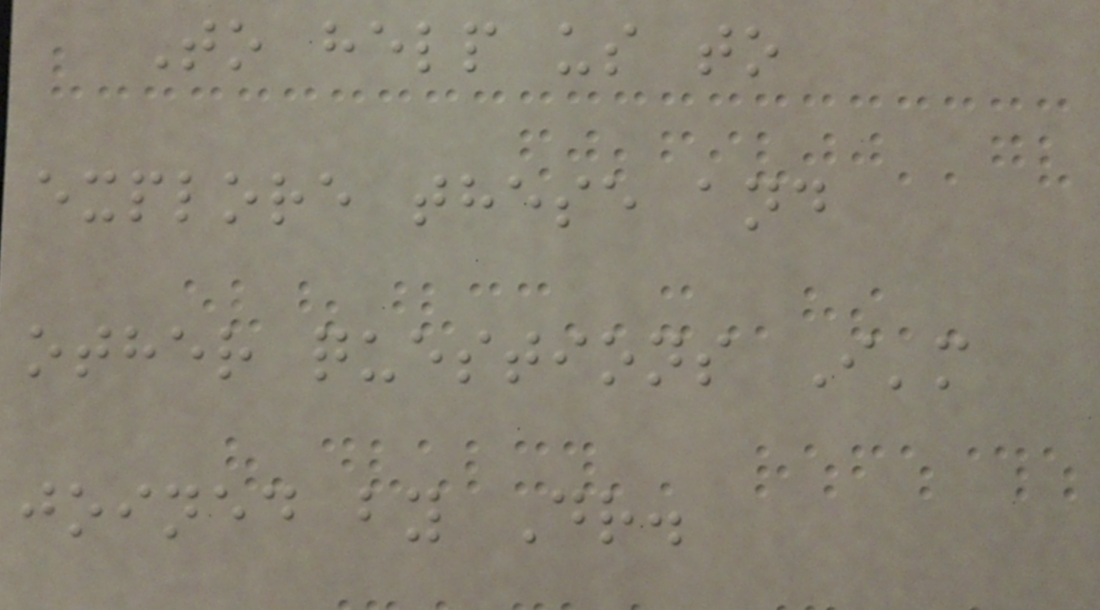To help us to
explore these and
other questions I'm
joined by Dr.
